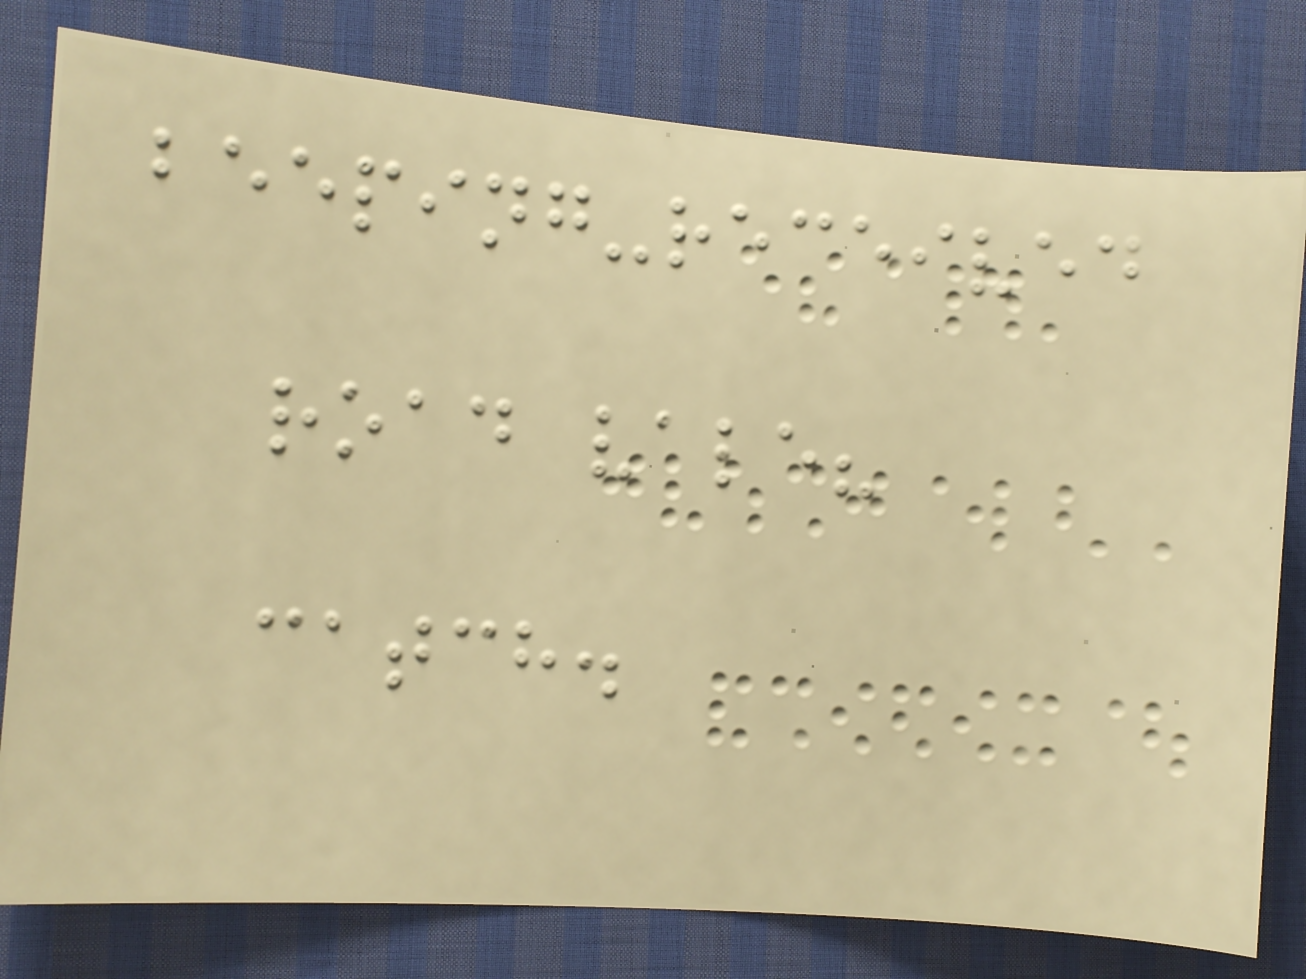beeping-received
road vale?
catch.
